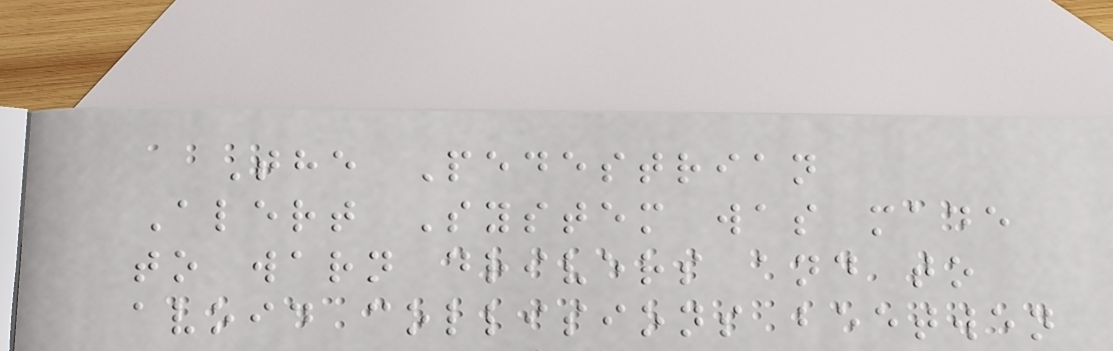The Pedestrian
Alert System was made
to warn drivers and to
avoid collisions beetwen
